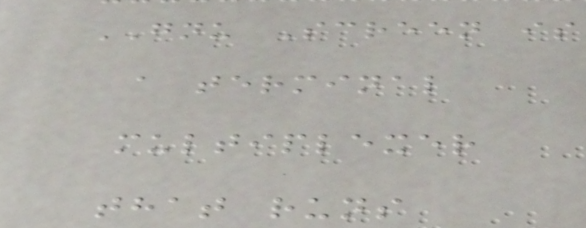GNU Screen is
a terminal
multiplexer
that runs
